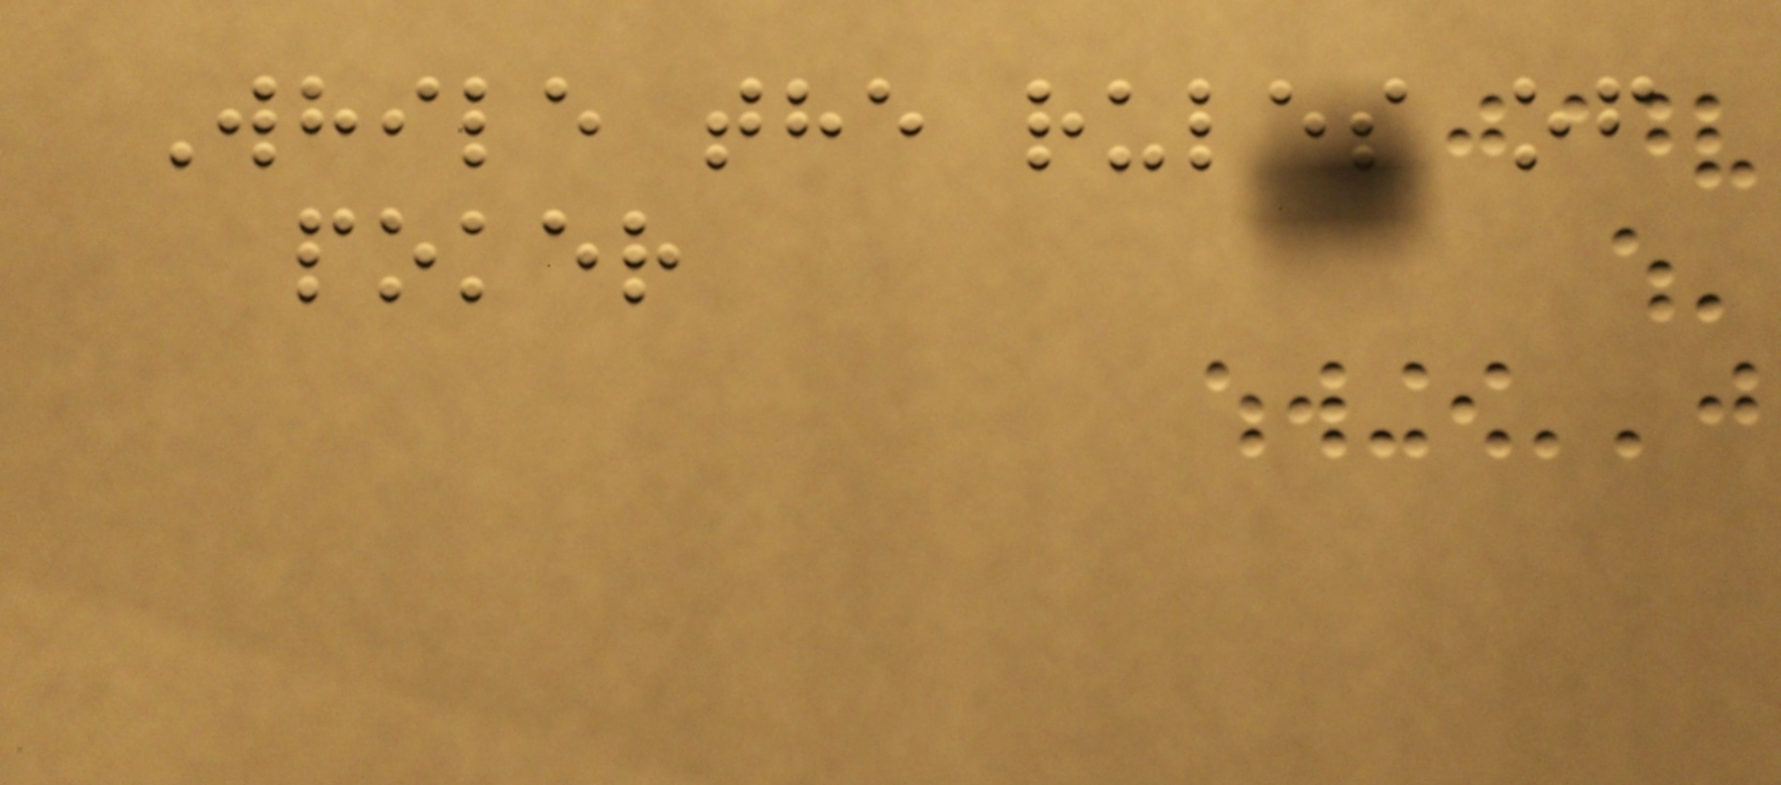While the rules of
poker
